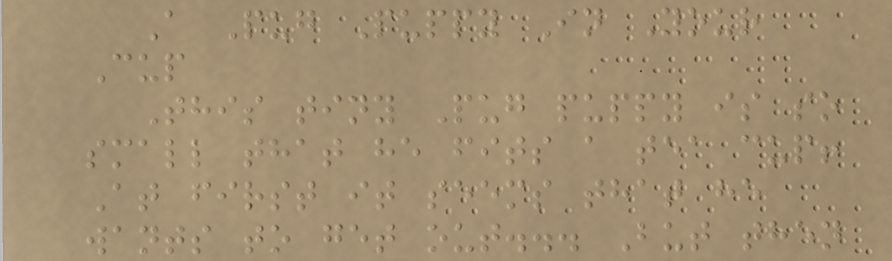A Pug Puppy In Your
Cup
This tiny Pug puppy is so
small that he fits a tea cup!
At first it seems that he
wants to get out... But then
